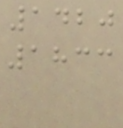1420
1833
